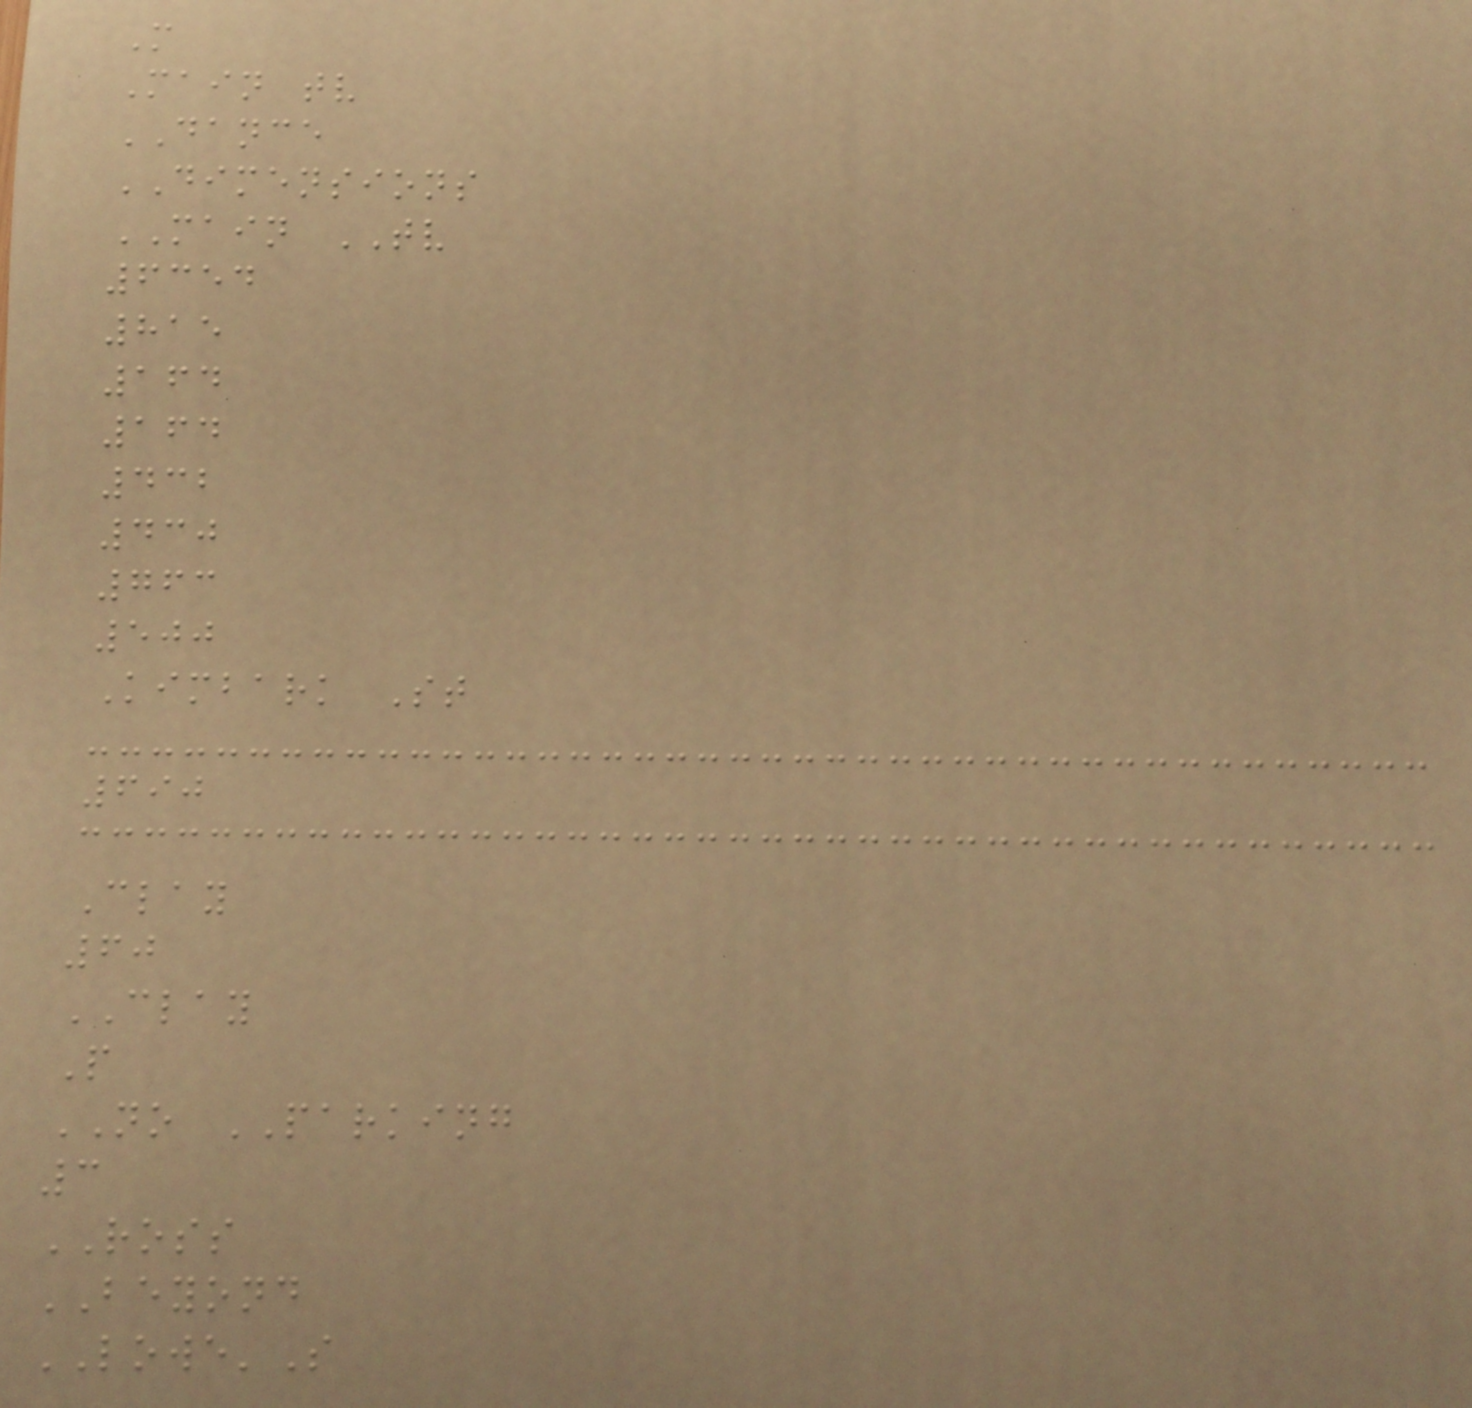M
Main tv
DANCE
DIMENSIONS
MAIN TV
6354
815
164
164
432
430
763
500
Kimbark St
690
Clay
60
CLAY
P
NO PARKING
3
ROSS
BEYOND
LOWE'S
